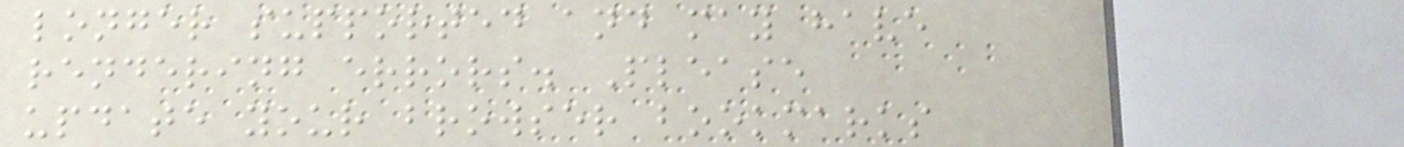longer supported and may have
rendering errors. Please
update your browser bookmarks
